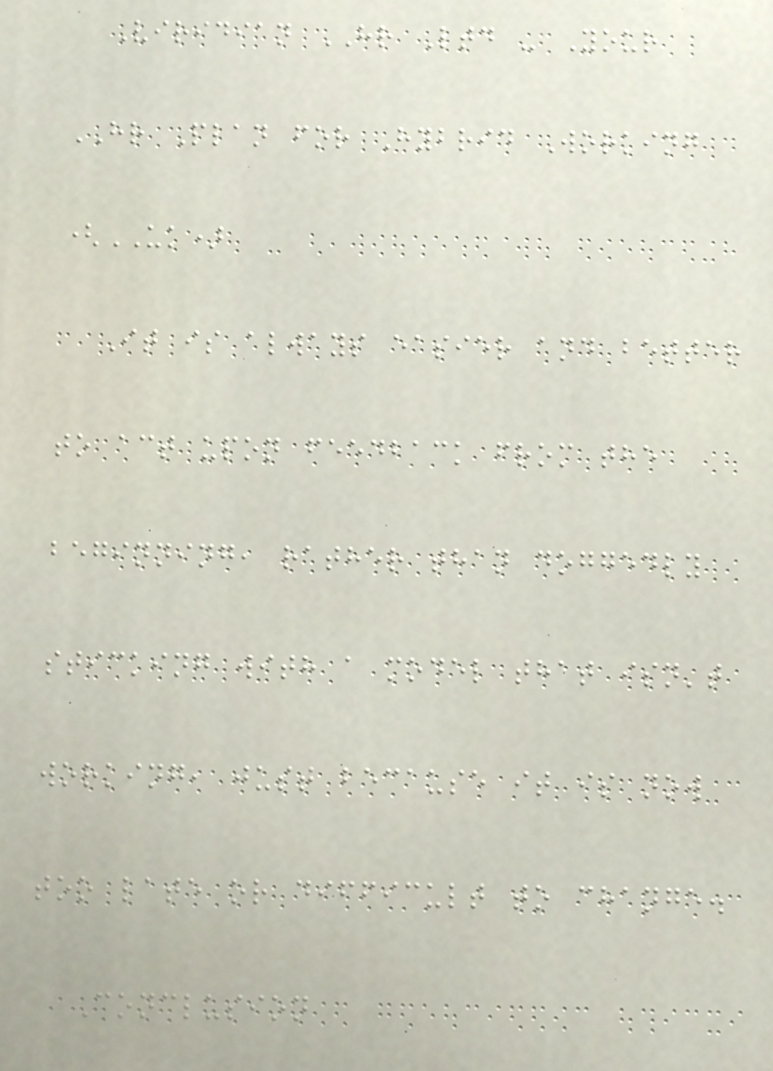Viridian HR Ltd - Your
HR Plan for Hybrid Working
(UK)
It is always easier and better
to act upon feedback from the
beginning, rather than doggedly
sticking with a model that isn't
working, just because it is now
too late or difficult to change.
Conclusion
